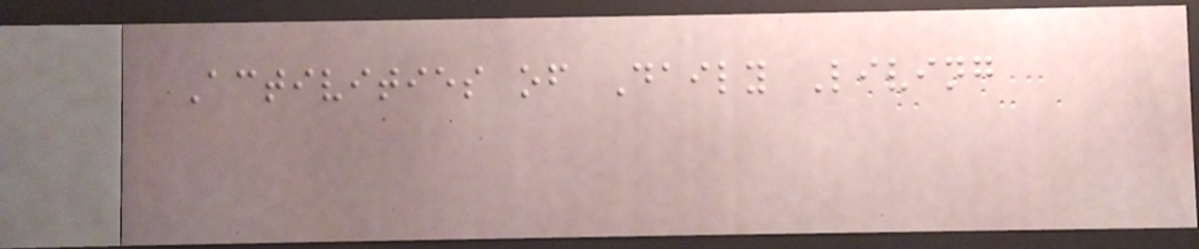Activities of Daily Living
